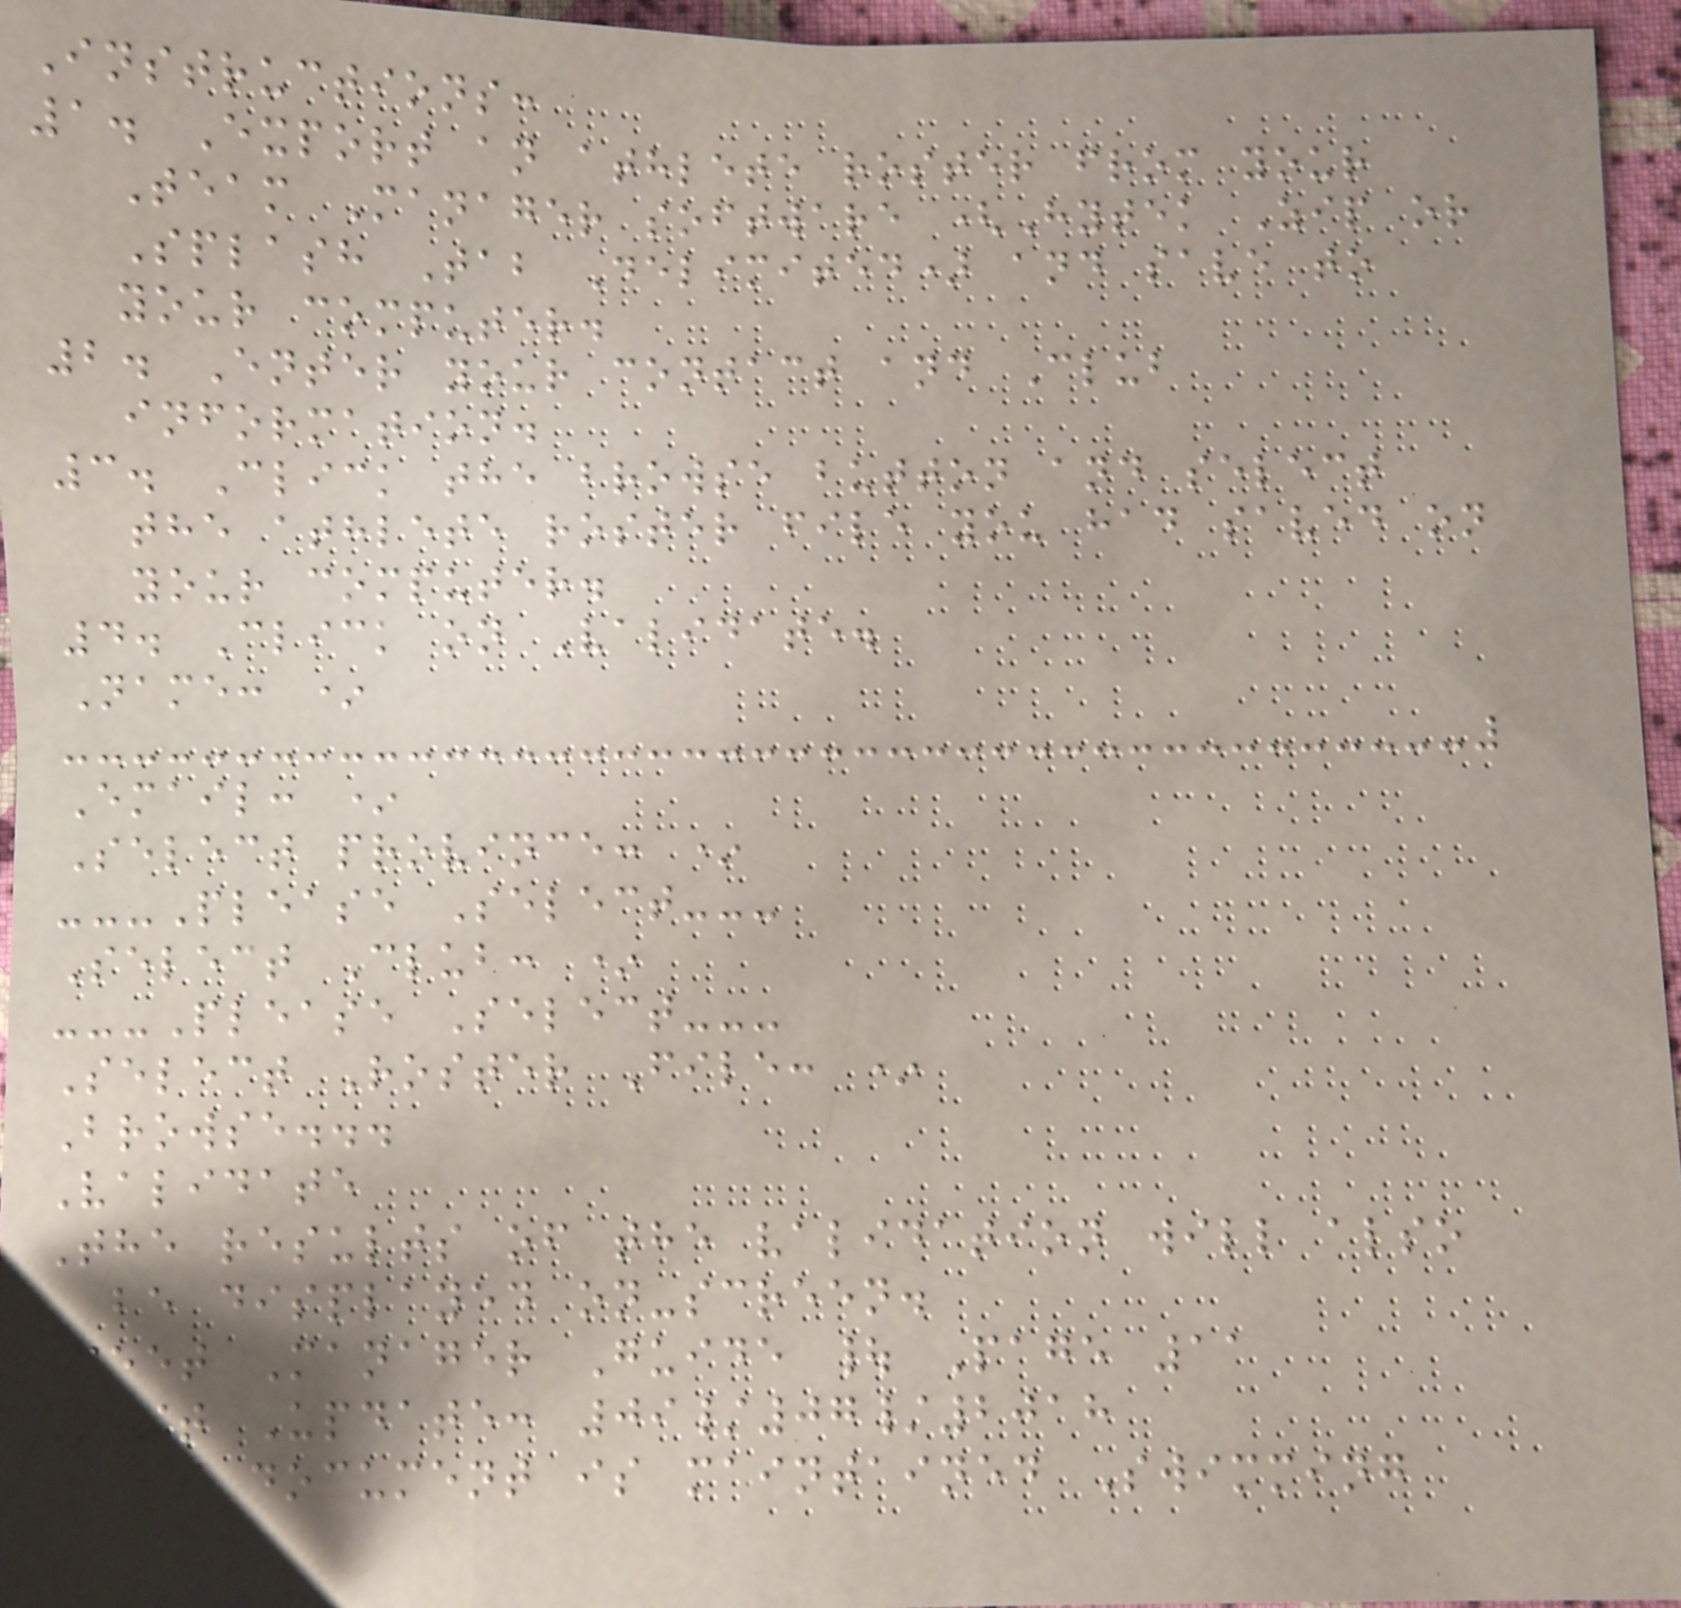Instructions:
1. Export an athlete roster from your
Team Manager software (Hytek Zip or
Splash Tab Delimited) and save to
your computer.
2. Enter your contact and Club
information.
3. Click the browse button and select
the athlete roster file you had saved on
your computer.
4. Click on Validate.
Name: *
Email: *
Select province: *
---Please Select---
Select Club: *
---Please Select---
Select Roster File: *
Browse...
Validate
The results of the validation will also
be displayed on-screen.
Meet Manager Guide | Page 11
Last Update: 09/07/2018
This document is maintained Swimming
